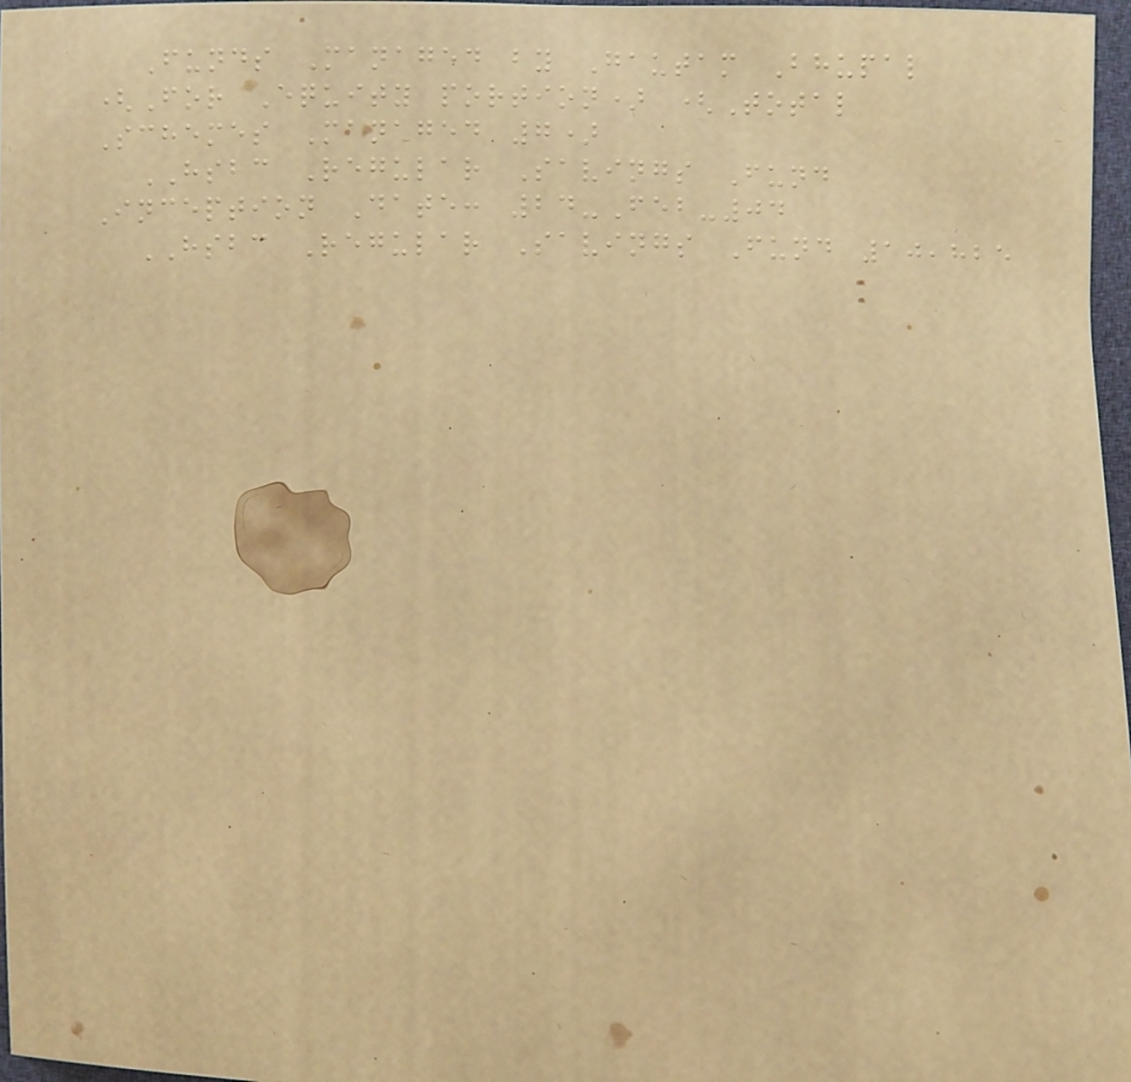Funds Managed by Gautam Bhupal
(For Equity portion) (Total
Schemes Managed 7)
HSBC Regular Savings Fund
Inception Date: 24-Feb-04
HSBC Regular Savings Fund 10,825
